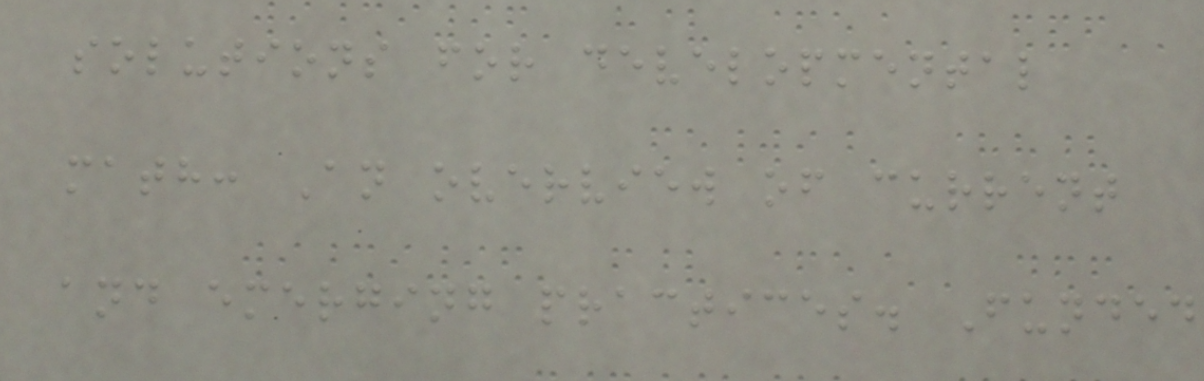solutions for developmental
math: An overview of current
and emerging practices. Funded
